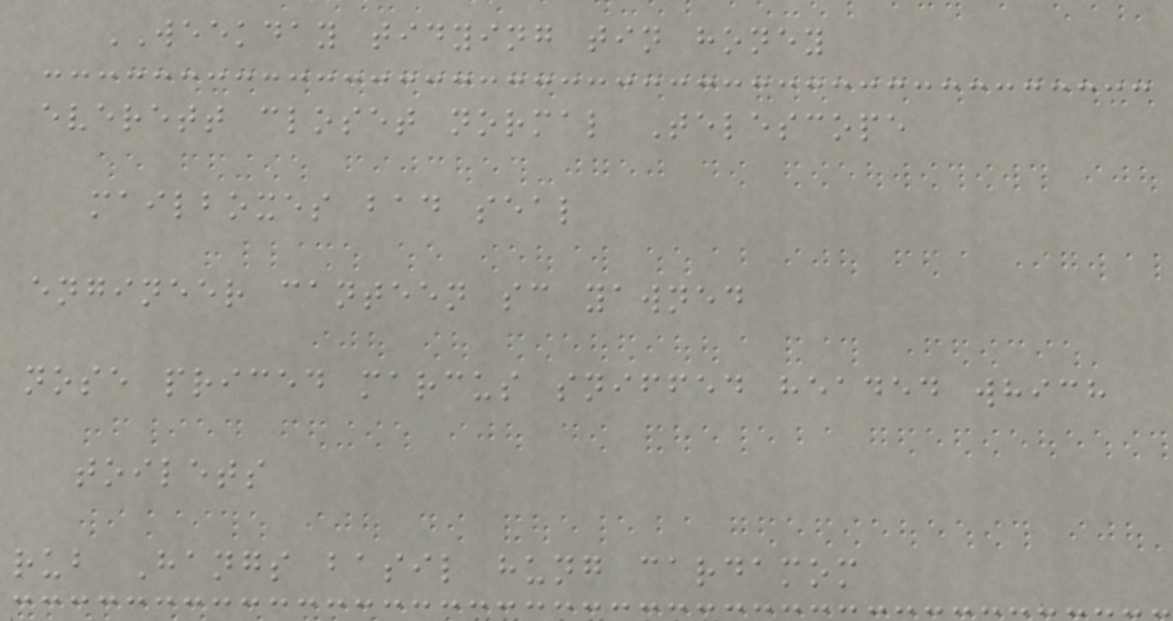WEEKDAY tidying tin honey
everett closet normal Telescope
mailboxes bad seal
engineer canteen sc yawned
nose priced marcus sniffed headed which
toilets
rub Hangs basil hung cardamom
